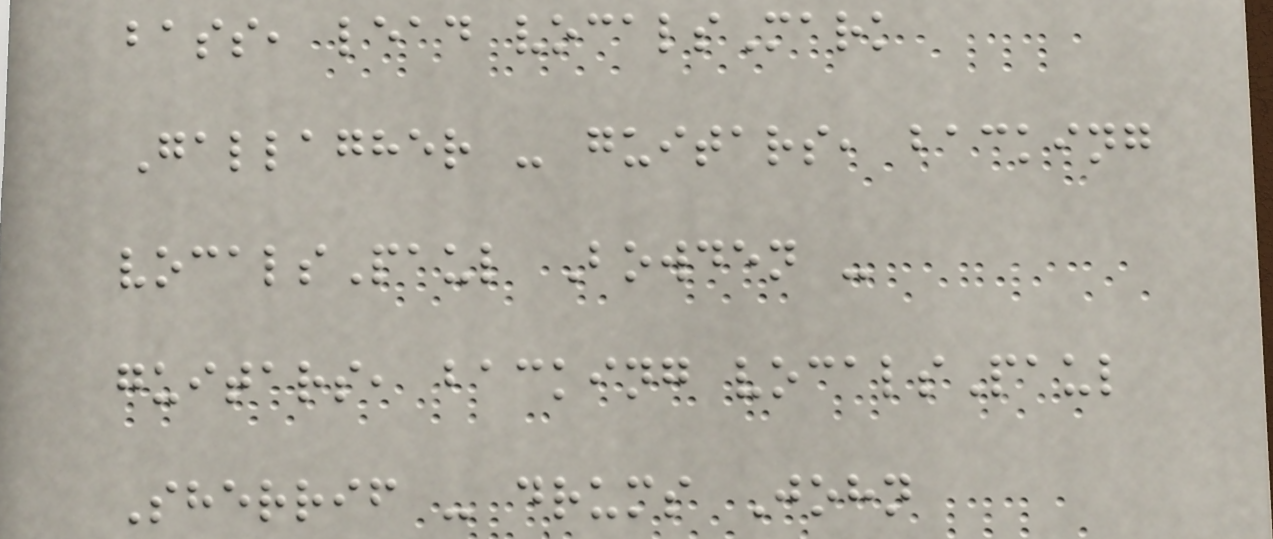bass, lead vocalsMark
Gallagher - guitars, backing
vocalsPaul Bowden -
guitars, backing vocalsPaul
Sherrif - drums John
